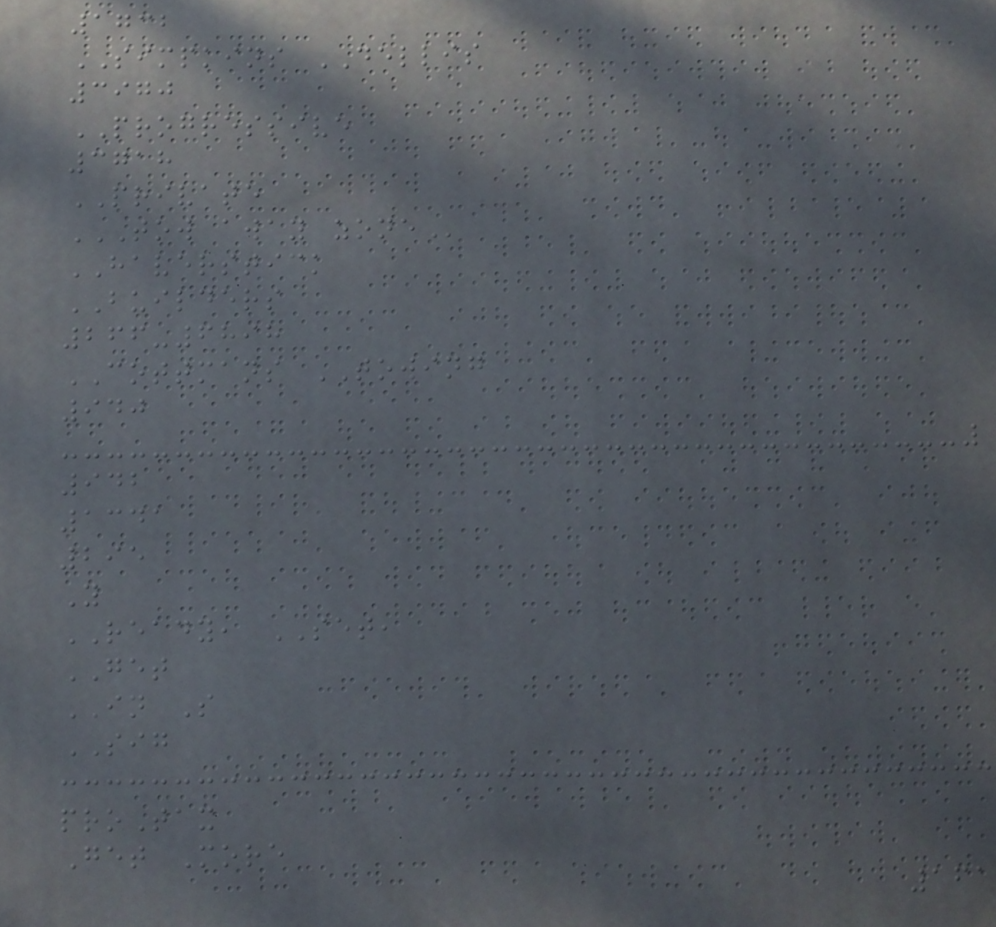1732
SIMPKINS DELLIS
3970
PROGRESSIVE
3718
PRIVATE
TOW AWAY ZONE
HAVERSTICK
BUILDERS
266-6898
COTTMANS TOWING
940
942
1341
295
Y
READY, SET,
GET
IN S
SIG
proTax
Get More
161
